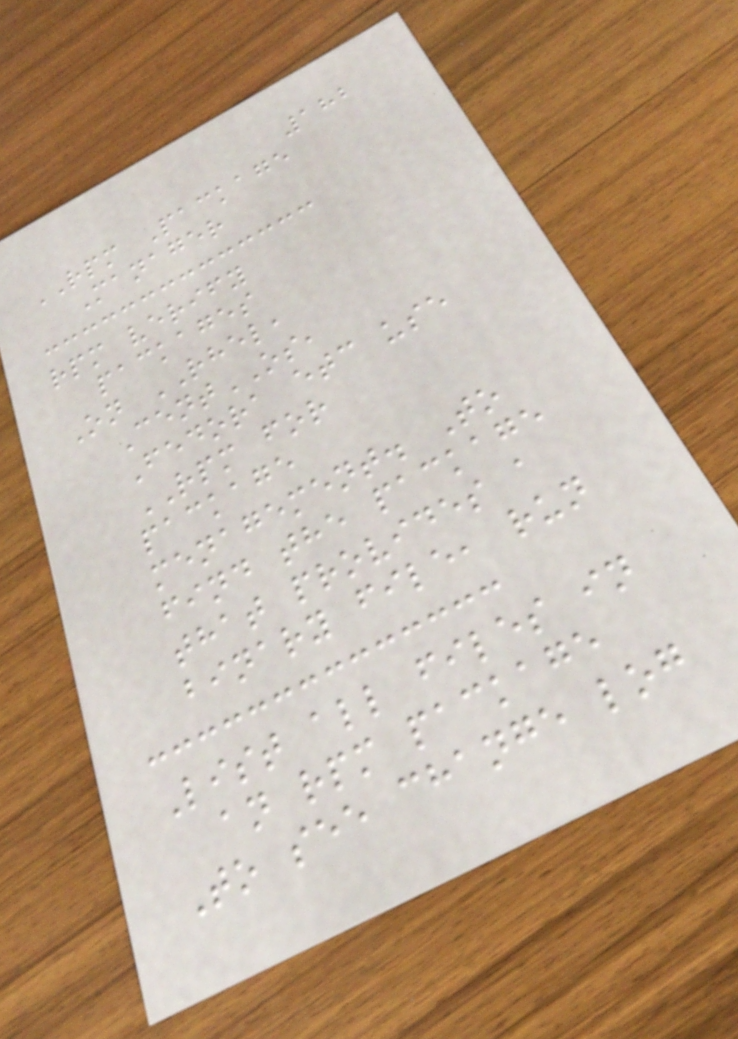182
RPM Package
Manager
rpm verify
packages
On RHEL,
CentOS,
Fedora etc use
RPM for
package
menagement. To
find the package
that provides a
binary file, run
List all files in
an rpm package
To see change log
